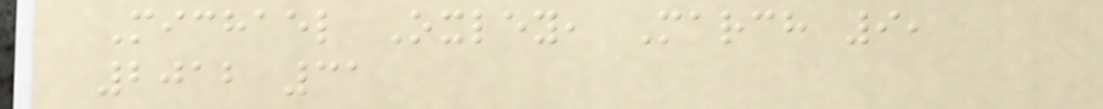Michael Oxley, March 9,
2012 31
